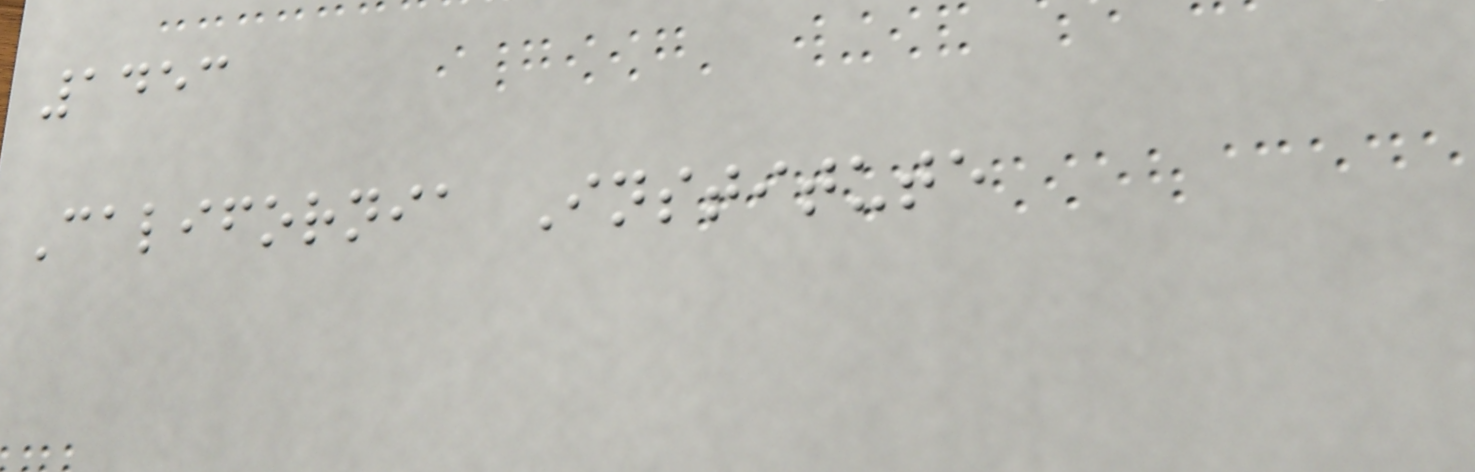1453
California Institute
